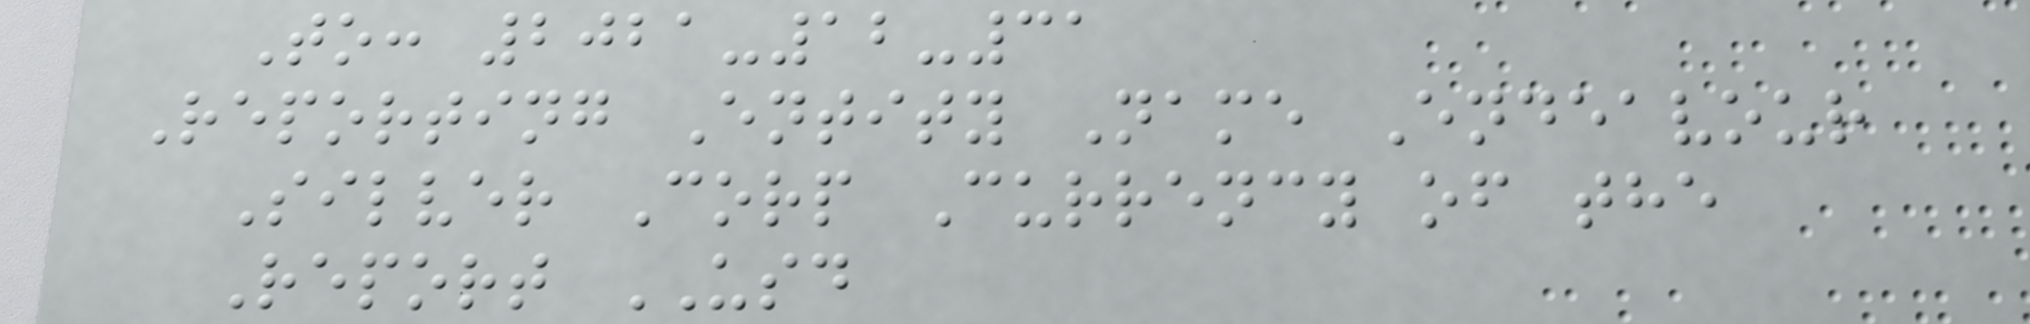To: 2021-12-31
Reporting Entity Name Endeavour
Silver Corp Currency of the
Report USD
